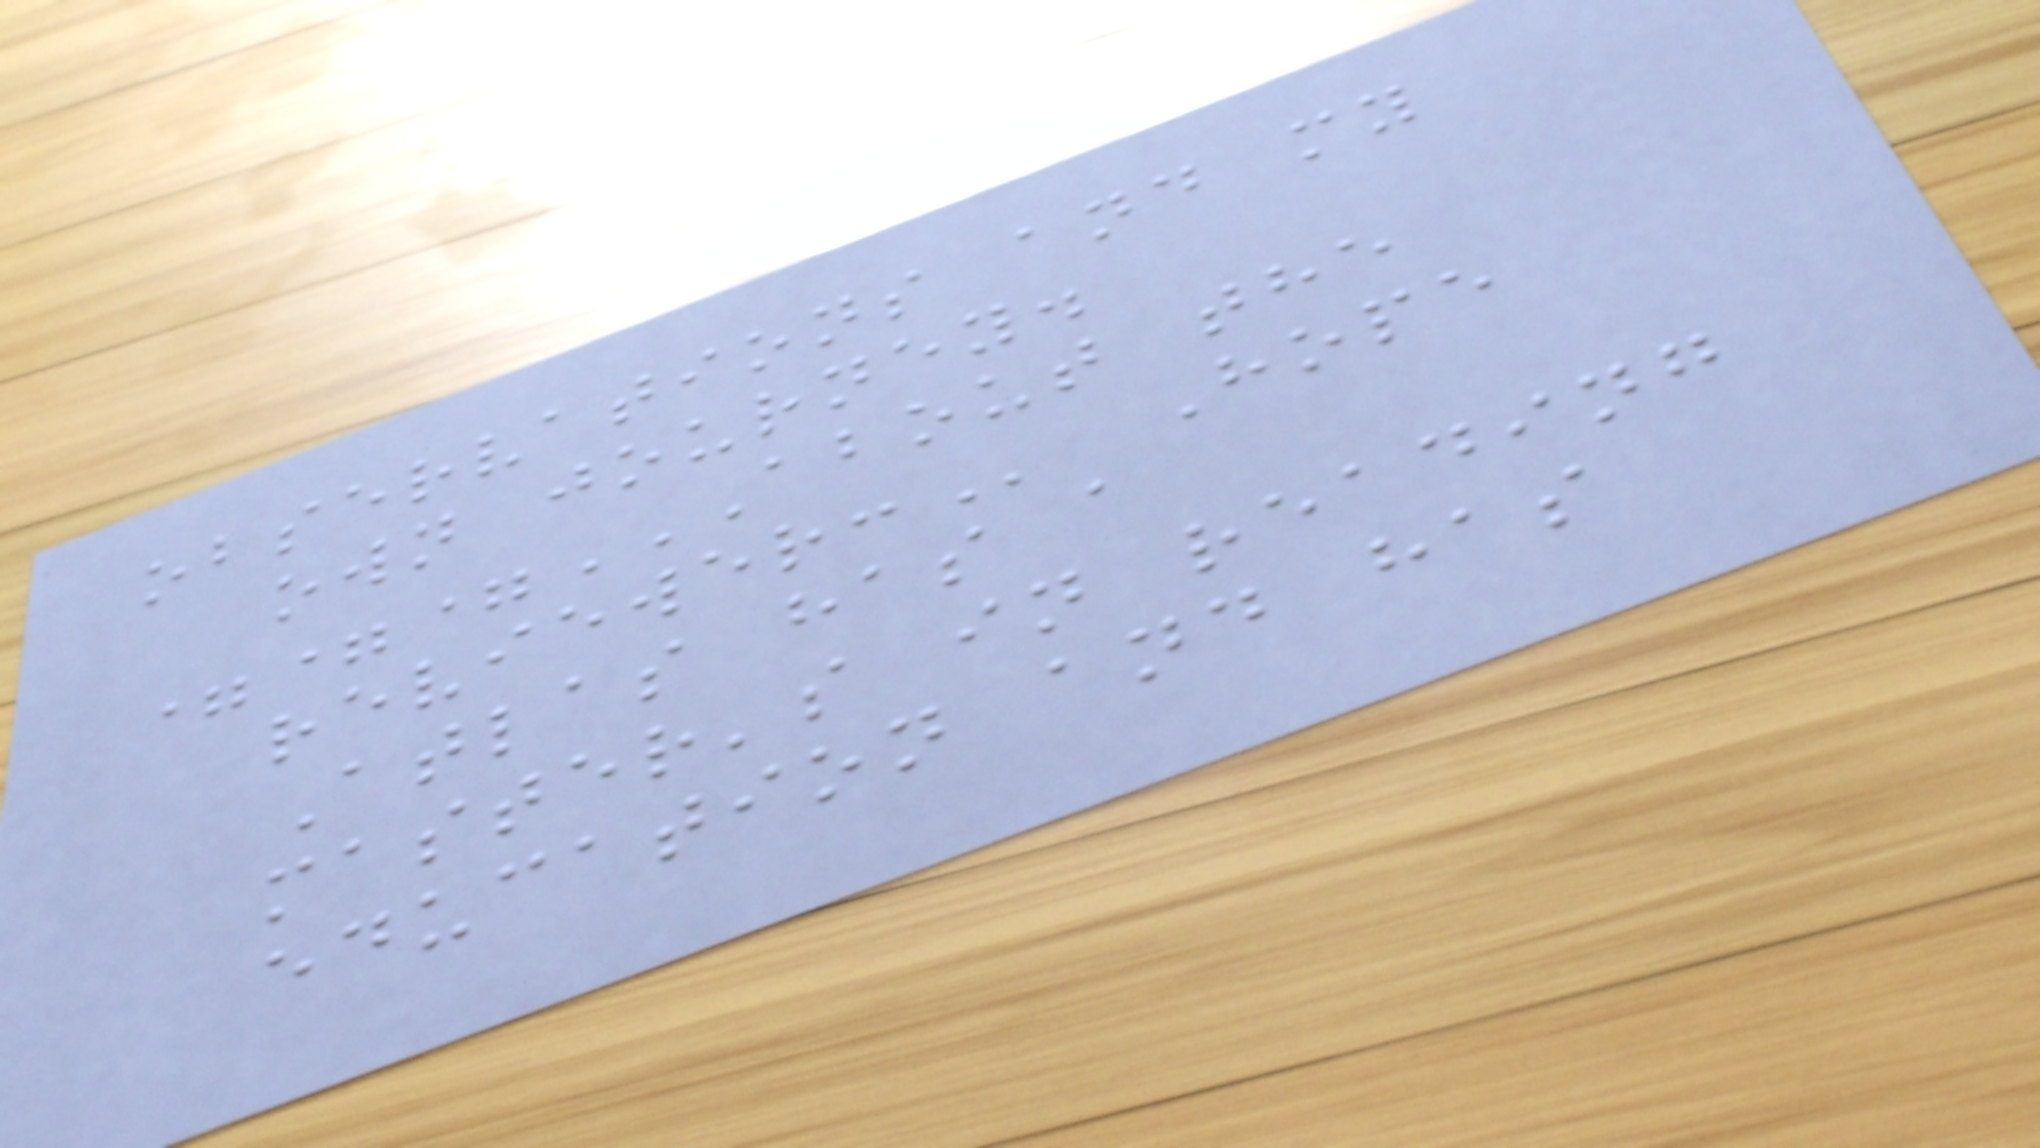observations and my
own journey.
===ABOUT THE
REVIEWER: Hope
Atlas has a
master's in reading
education and has
